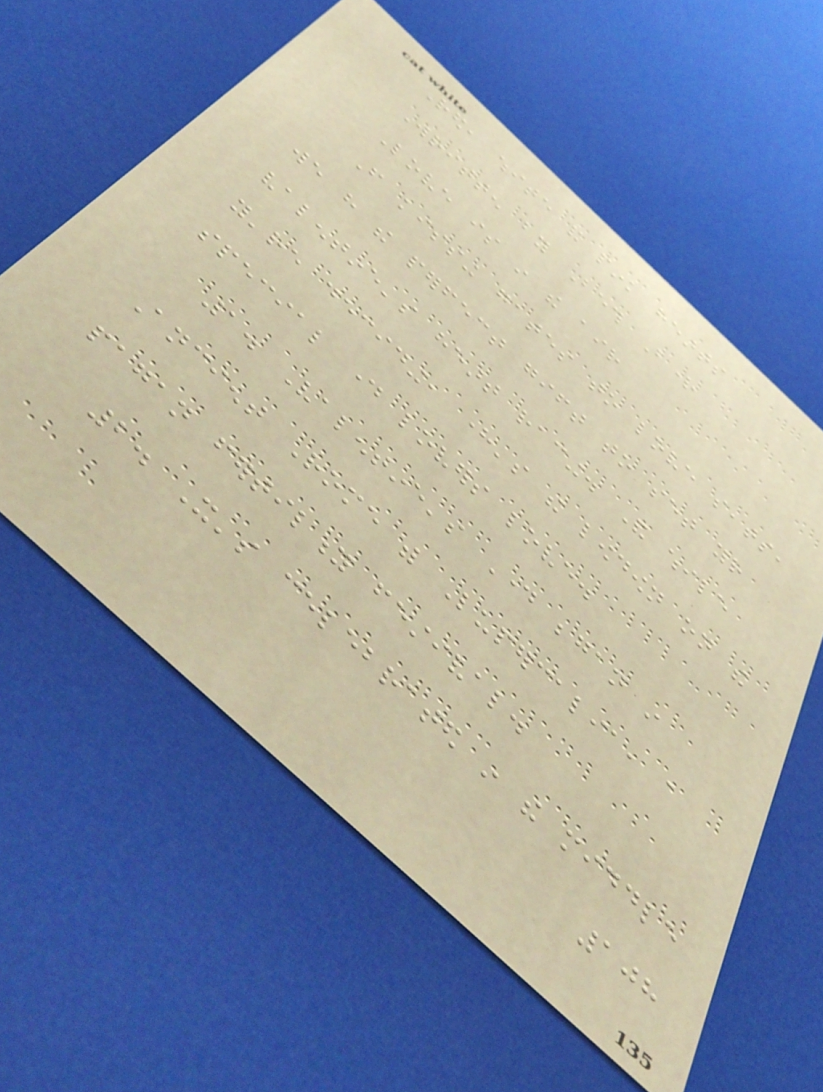Red, white and pink hearts
Written by Beth Bright
Love is in the air
From kissing gates to love seats,
we have the perfect gift to set your
valentine's heart racing. And while
you're deciding, here's the lowdown on the
special day lovers love.
1. Valentine's Day began in
Ancient Rome with Lupercalia, a
pagan fertility festival.
2. It's celebrated in the middle
108
